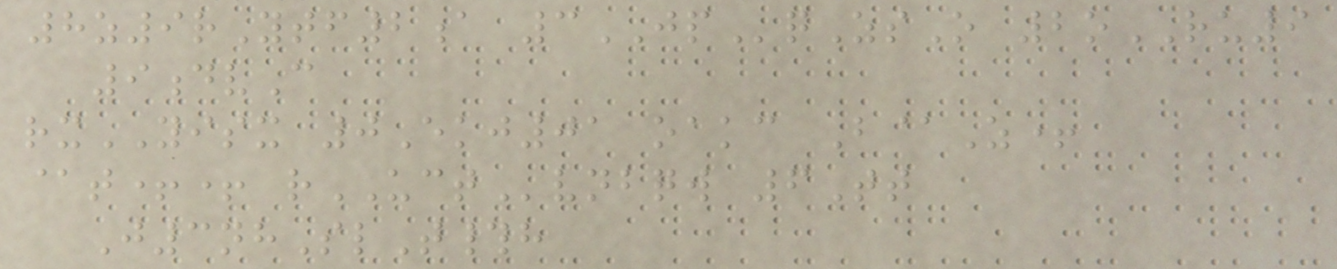8z9rYtf2a 3JPqZsO 2oRU9
9dvC
rxYISX 0Ekj01 oakc B@Z+
@t++ rUCTvnbqw 6Tt
J3nhSlT#h
